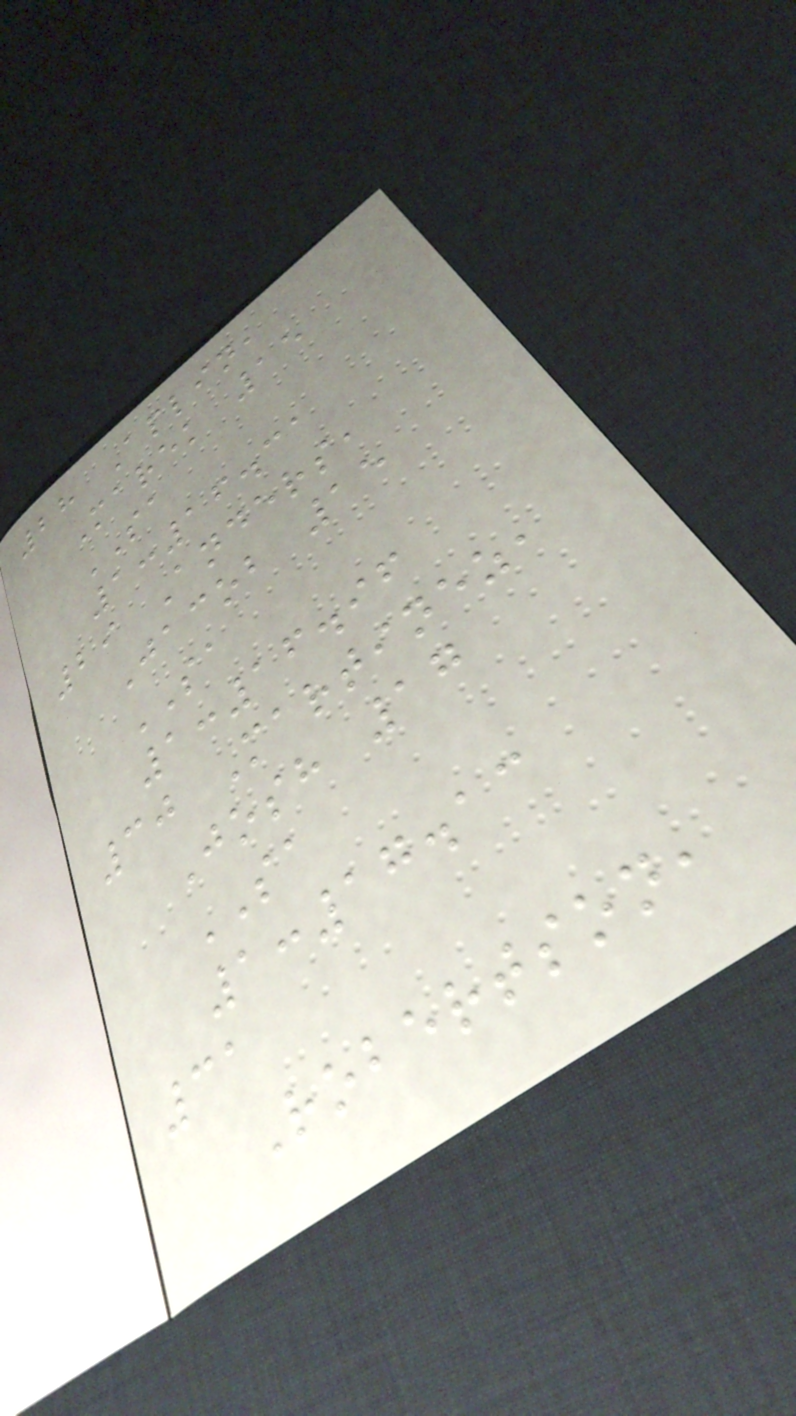28 Aplin,
Marek 15
SA
1:16.31
29 Anders,
Jacob 15
SA
1:16.96
30 Martinez,
Josh 17
SA
1:17.13
31
Robertson,
